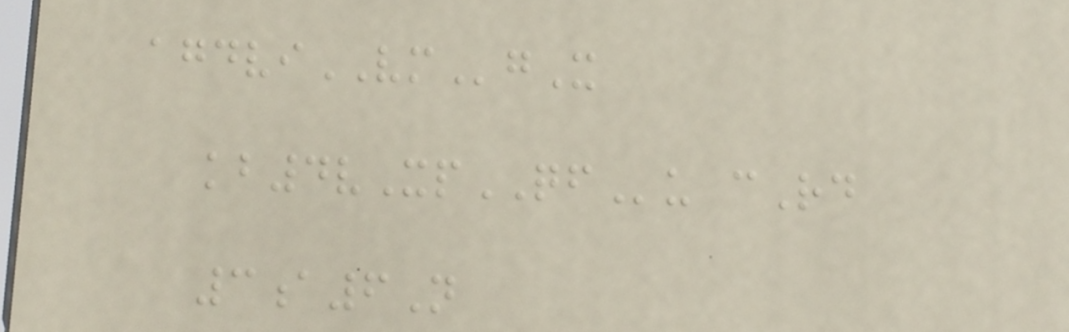agdviVMgX
kb4vXpQFu cRd
3a6N
